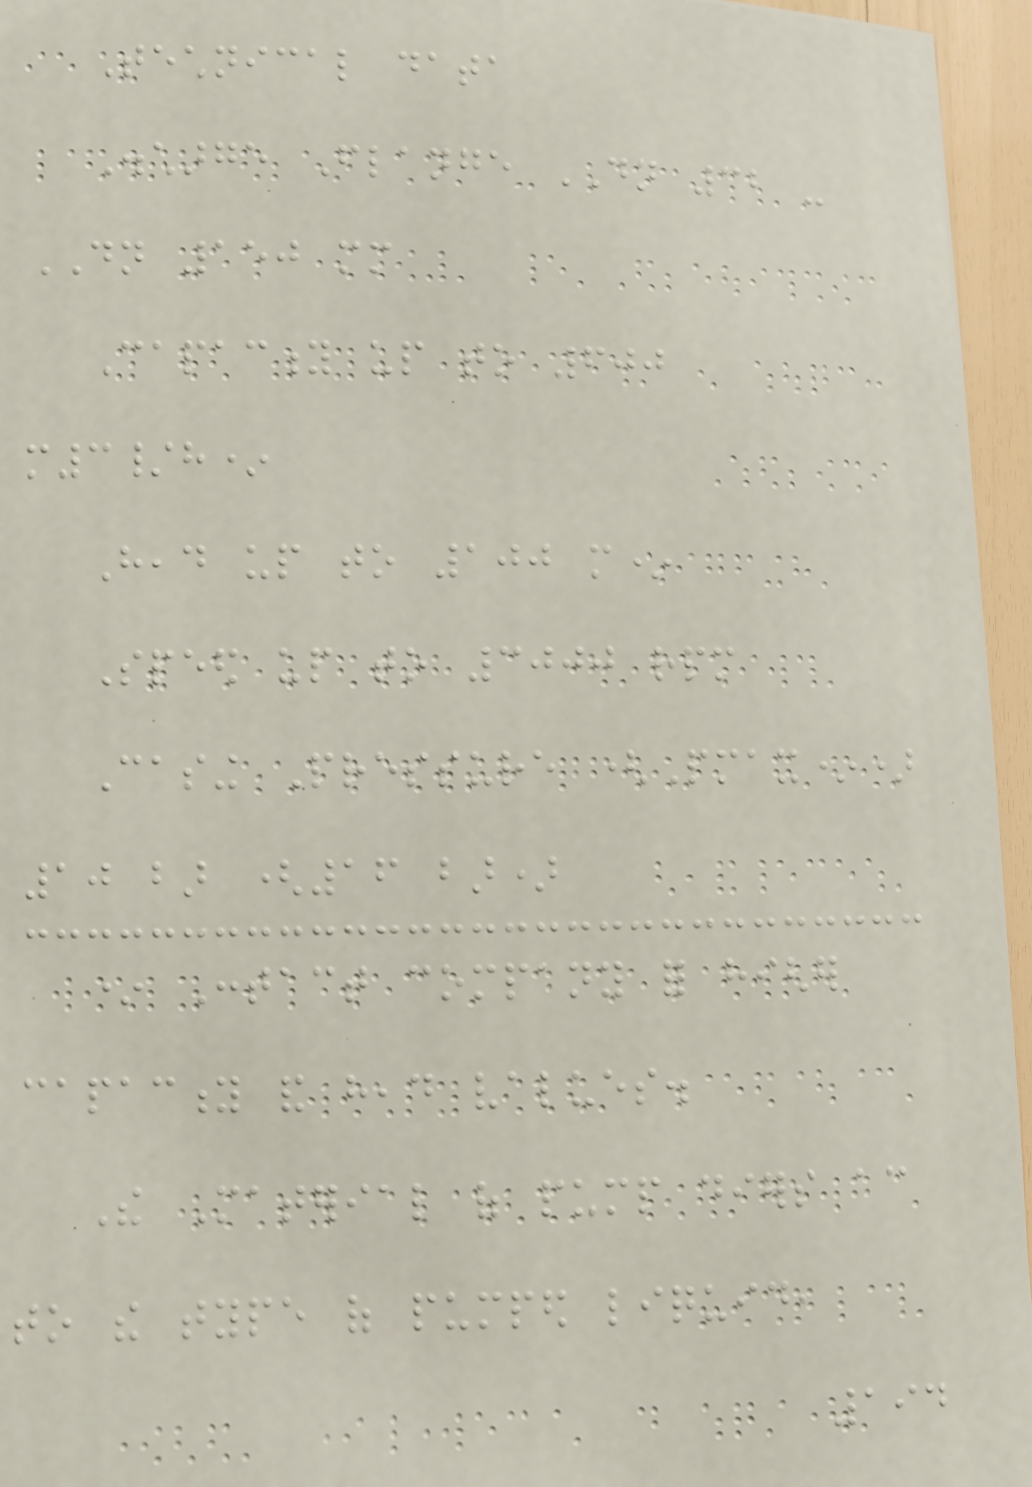Technical data
Discharge Flange DN 32 -
DN 150 mm
Capacity up to 600
m3/h*
Head up to 100 m*
Speed up to 3000 rpm
Casing Pressure (Pmax*)
10 bar (16 bar)
* Contact company for higher
capacity and head values.
The Material of pump diers according
to the type of pumped liquid,
194
